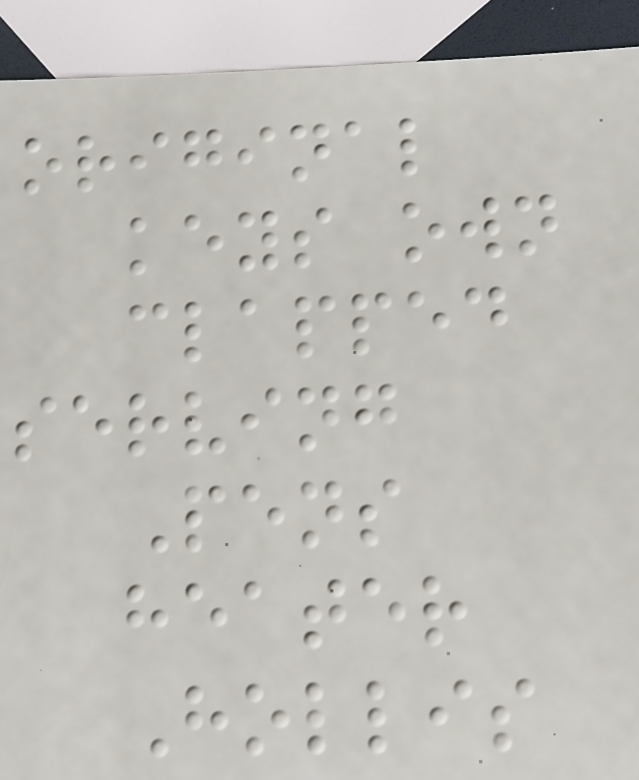original
keys own
clapped
serving
Pens
heater
Hollis
